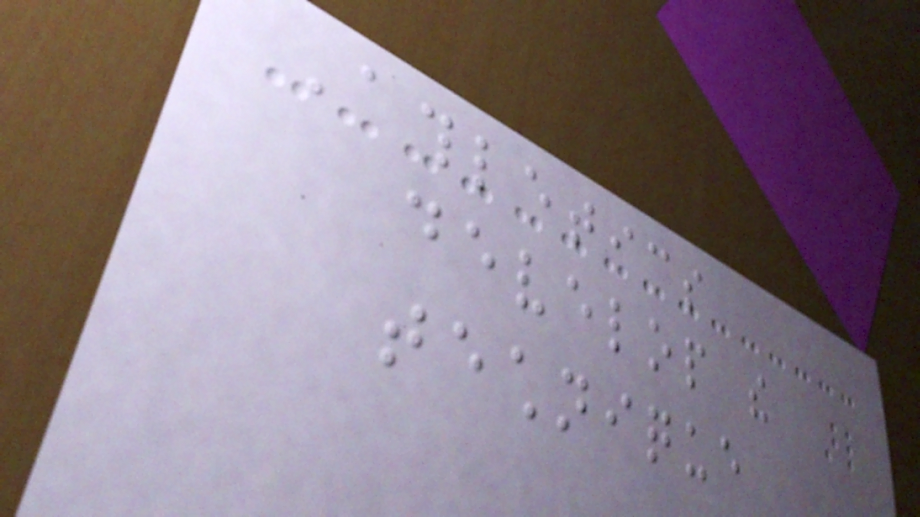Athletics
develop the
technique
